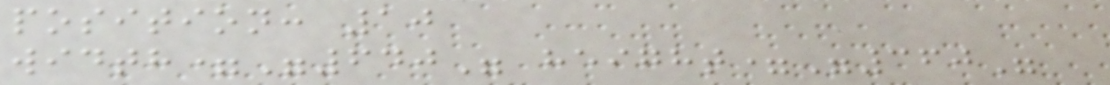position: 10
width="640" height="360"
